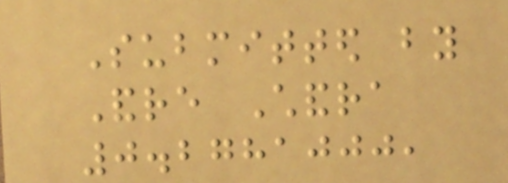Submitted by
Andre Chandra
0.2781000,
